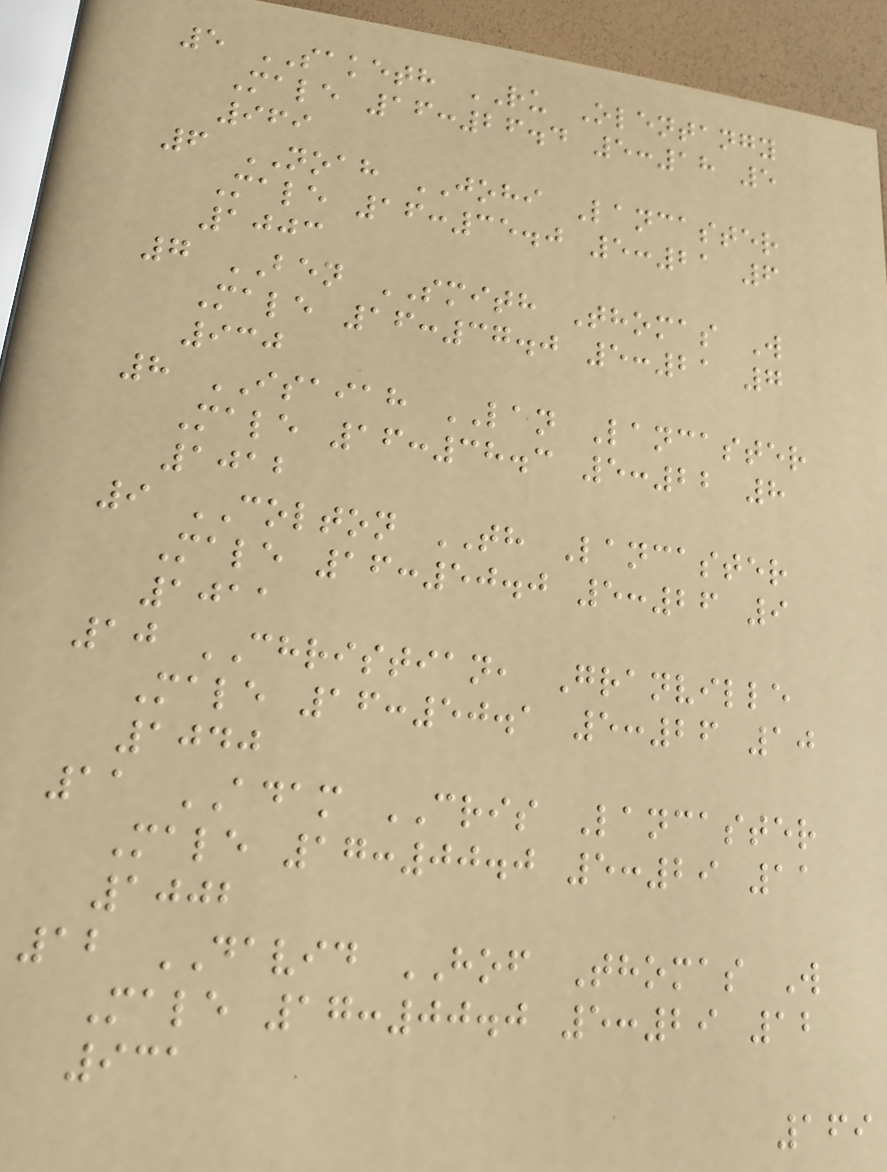5 SAKETH RU Olentangy
Male 16:26.4 5:18 5
969
6 NOAH JOHI Lancaster
Male 16:35.0 5:21 6
1003
7 BEN SMITH Thomas W
Male 16:37.0 5:21 7
930
8 ISAIAH LAN Lancaster
Male 16:38.3 5:22 8
1012
9 COLTON TH Lancaster
Male 16:50.0 5:26 9
1011
10 CHRISTIAN, Granville
Male 16:50.1 5:26 10
1040
11 ADAM CRIS Lancaster
Male 17:00.0 5:29 11
1002
12 DAVID HOF Thomas W
Male 17:00.0 5:29 12
931
169
